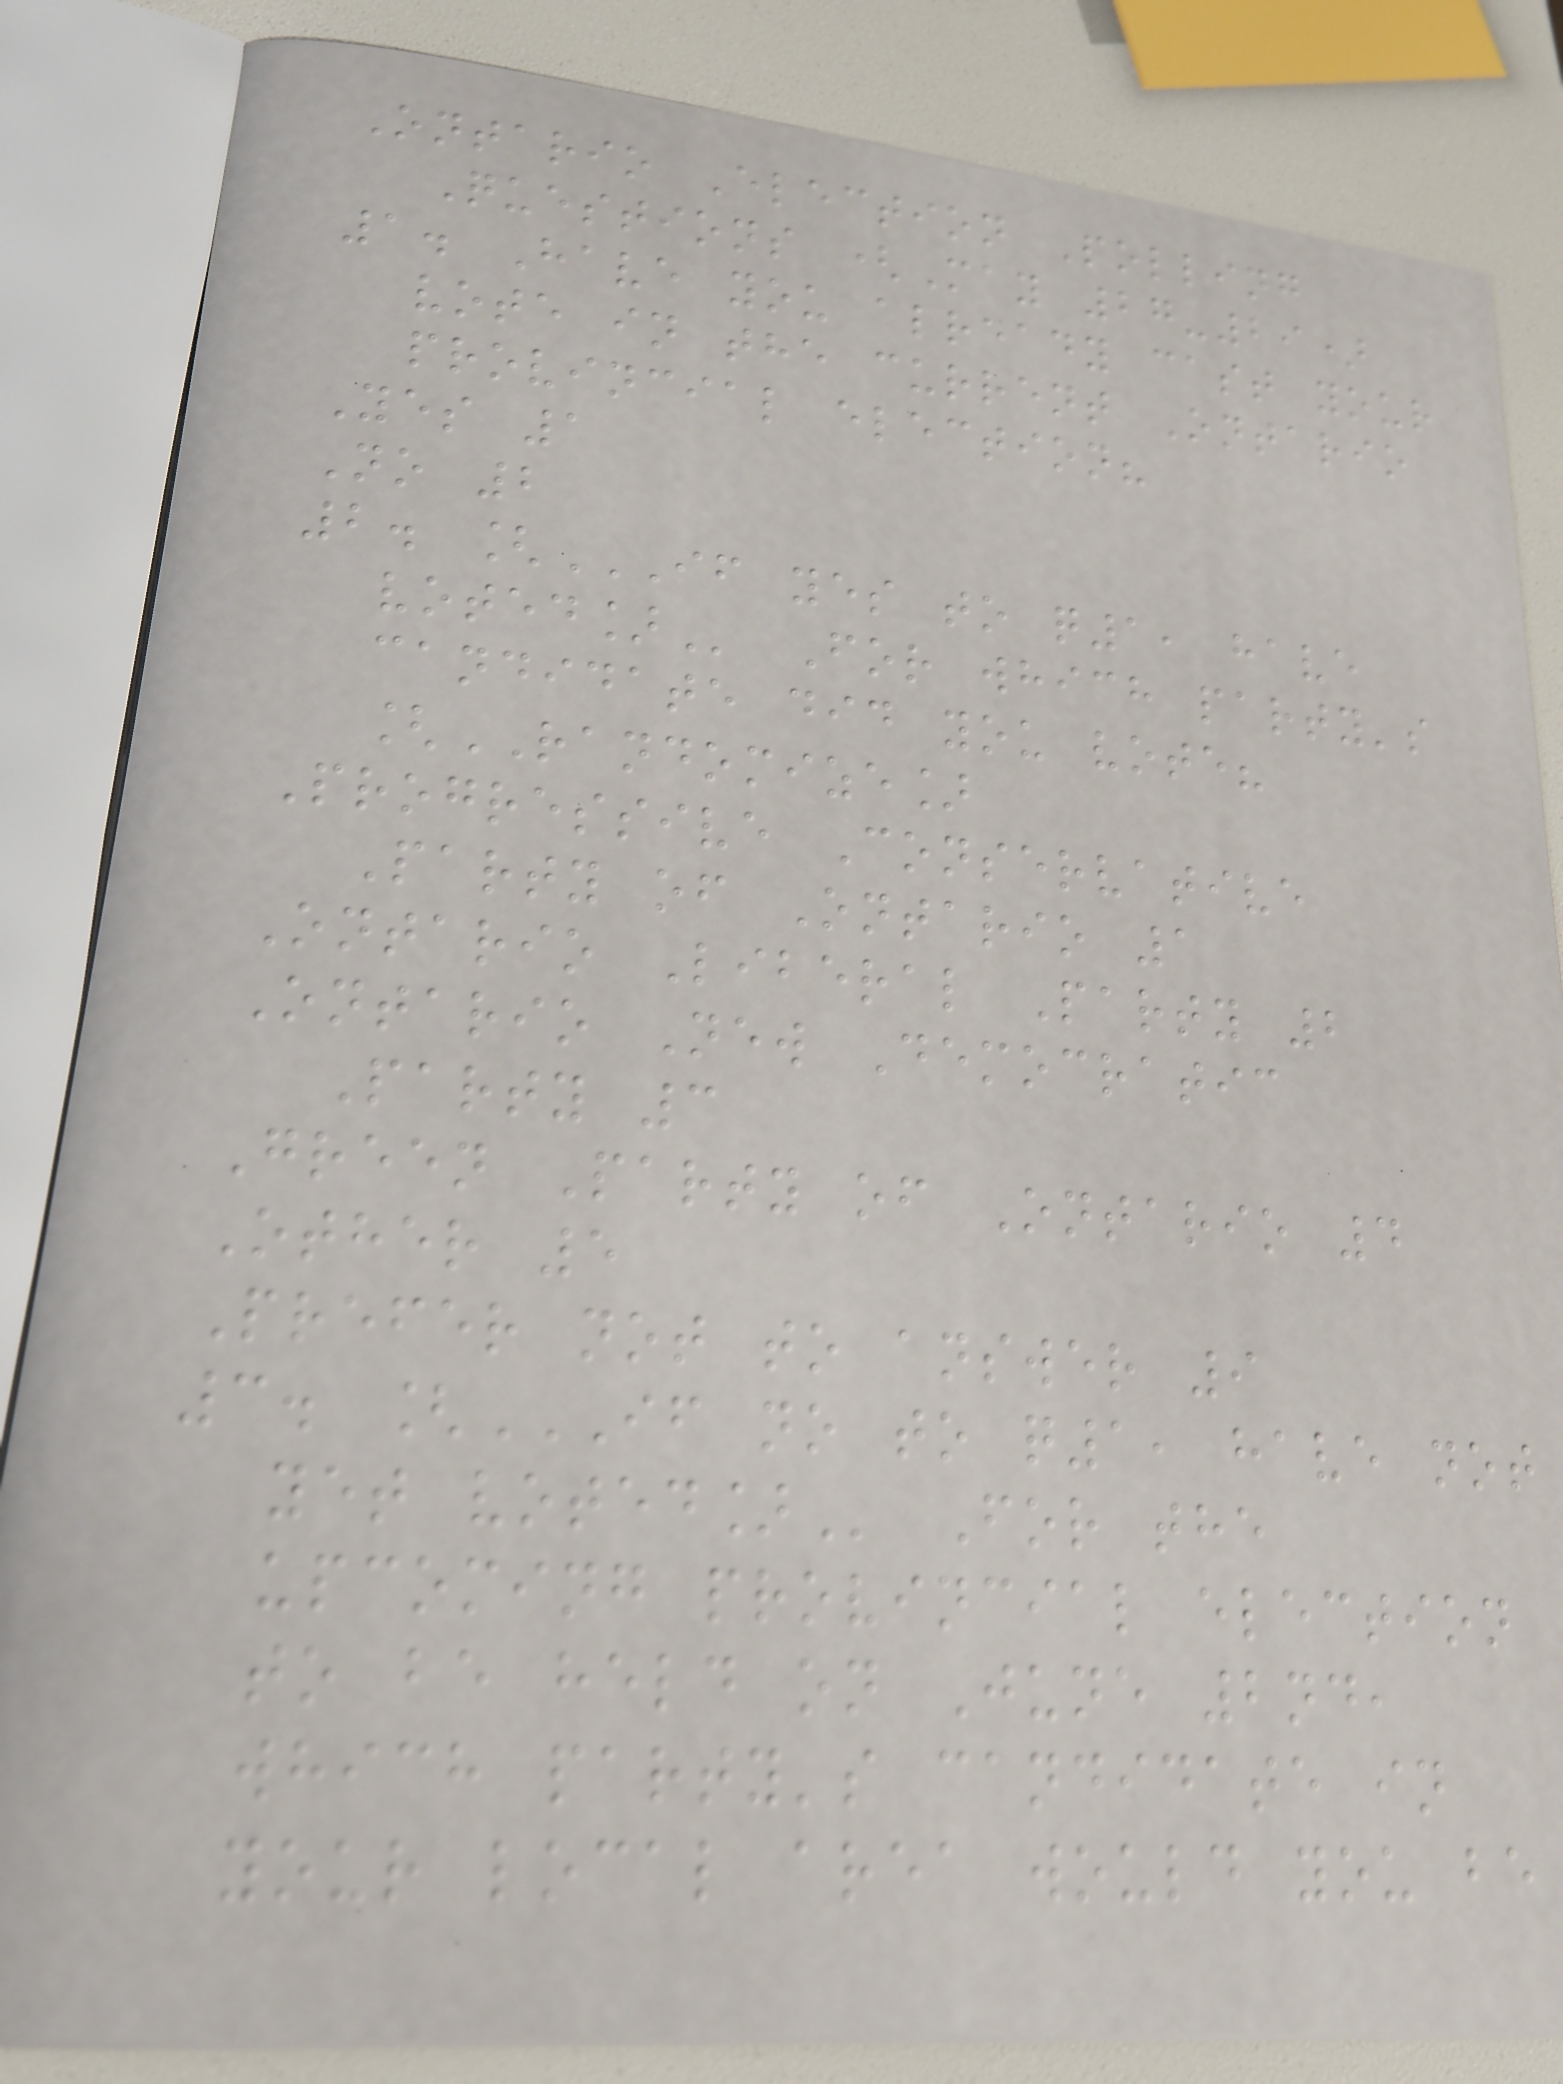Ontario Election Polling
Questions (May 27-29)
1. Have you already cast your
vote in the current Ontario
provincial election?
Yes 1
No 2
2. [IF YES TO Q1, HAVE
VOTED] For which party's
candidate did you vote?
[RANDOMIZE]
Progressive Conservative
Party of Ontario 1
Ontario Liberal Party 2
Ontario New Democratic
Party 3
Green Party of Ontario 4
Other 5
Prefer not to answer 9
3. [IF NO TO Q1, HAVE NOT
YET VOTED] For the
upcoming provincial election
to be held on June 2nd,
which party's candidate in
your local area would you be
